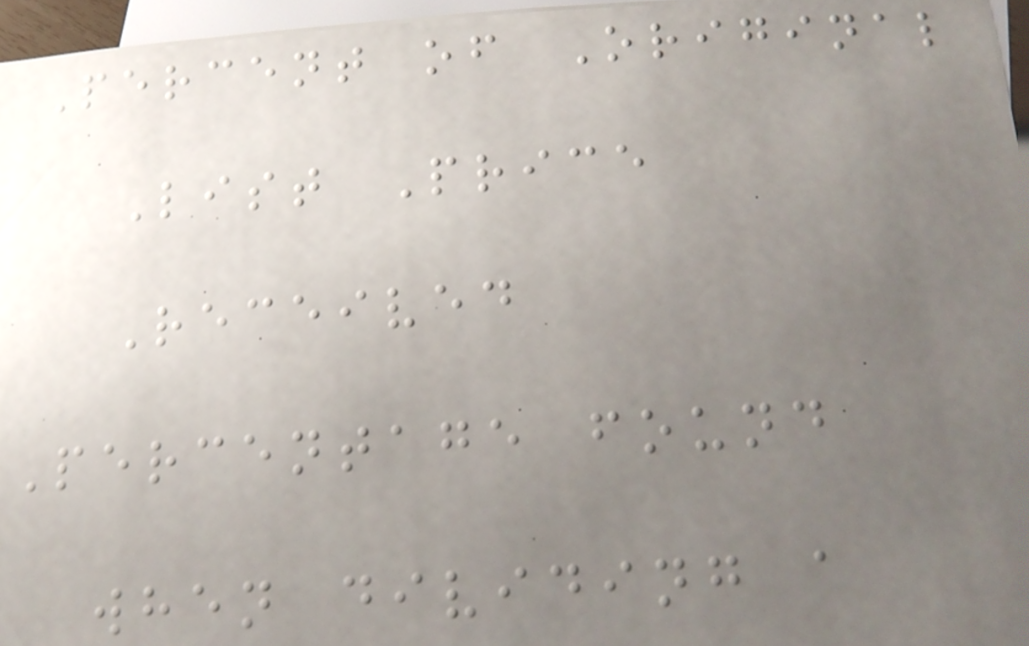Percent of Original
List Price
Received
Percentage found
when dividing a
